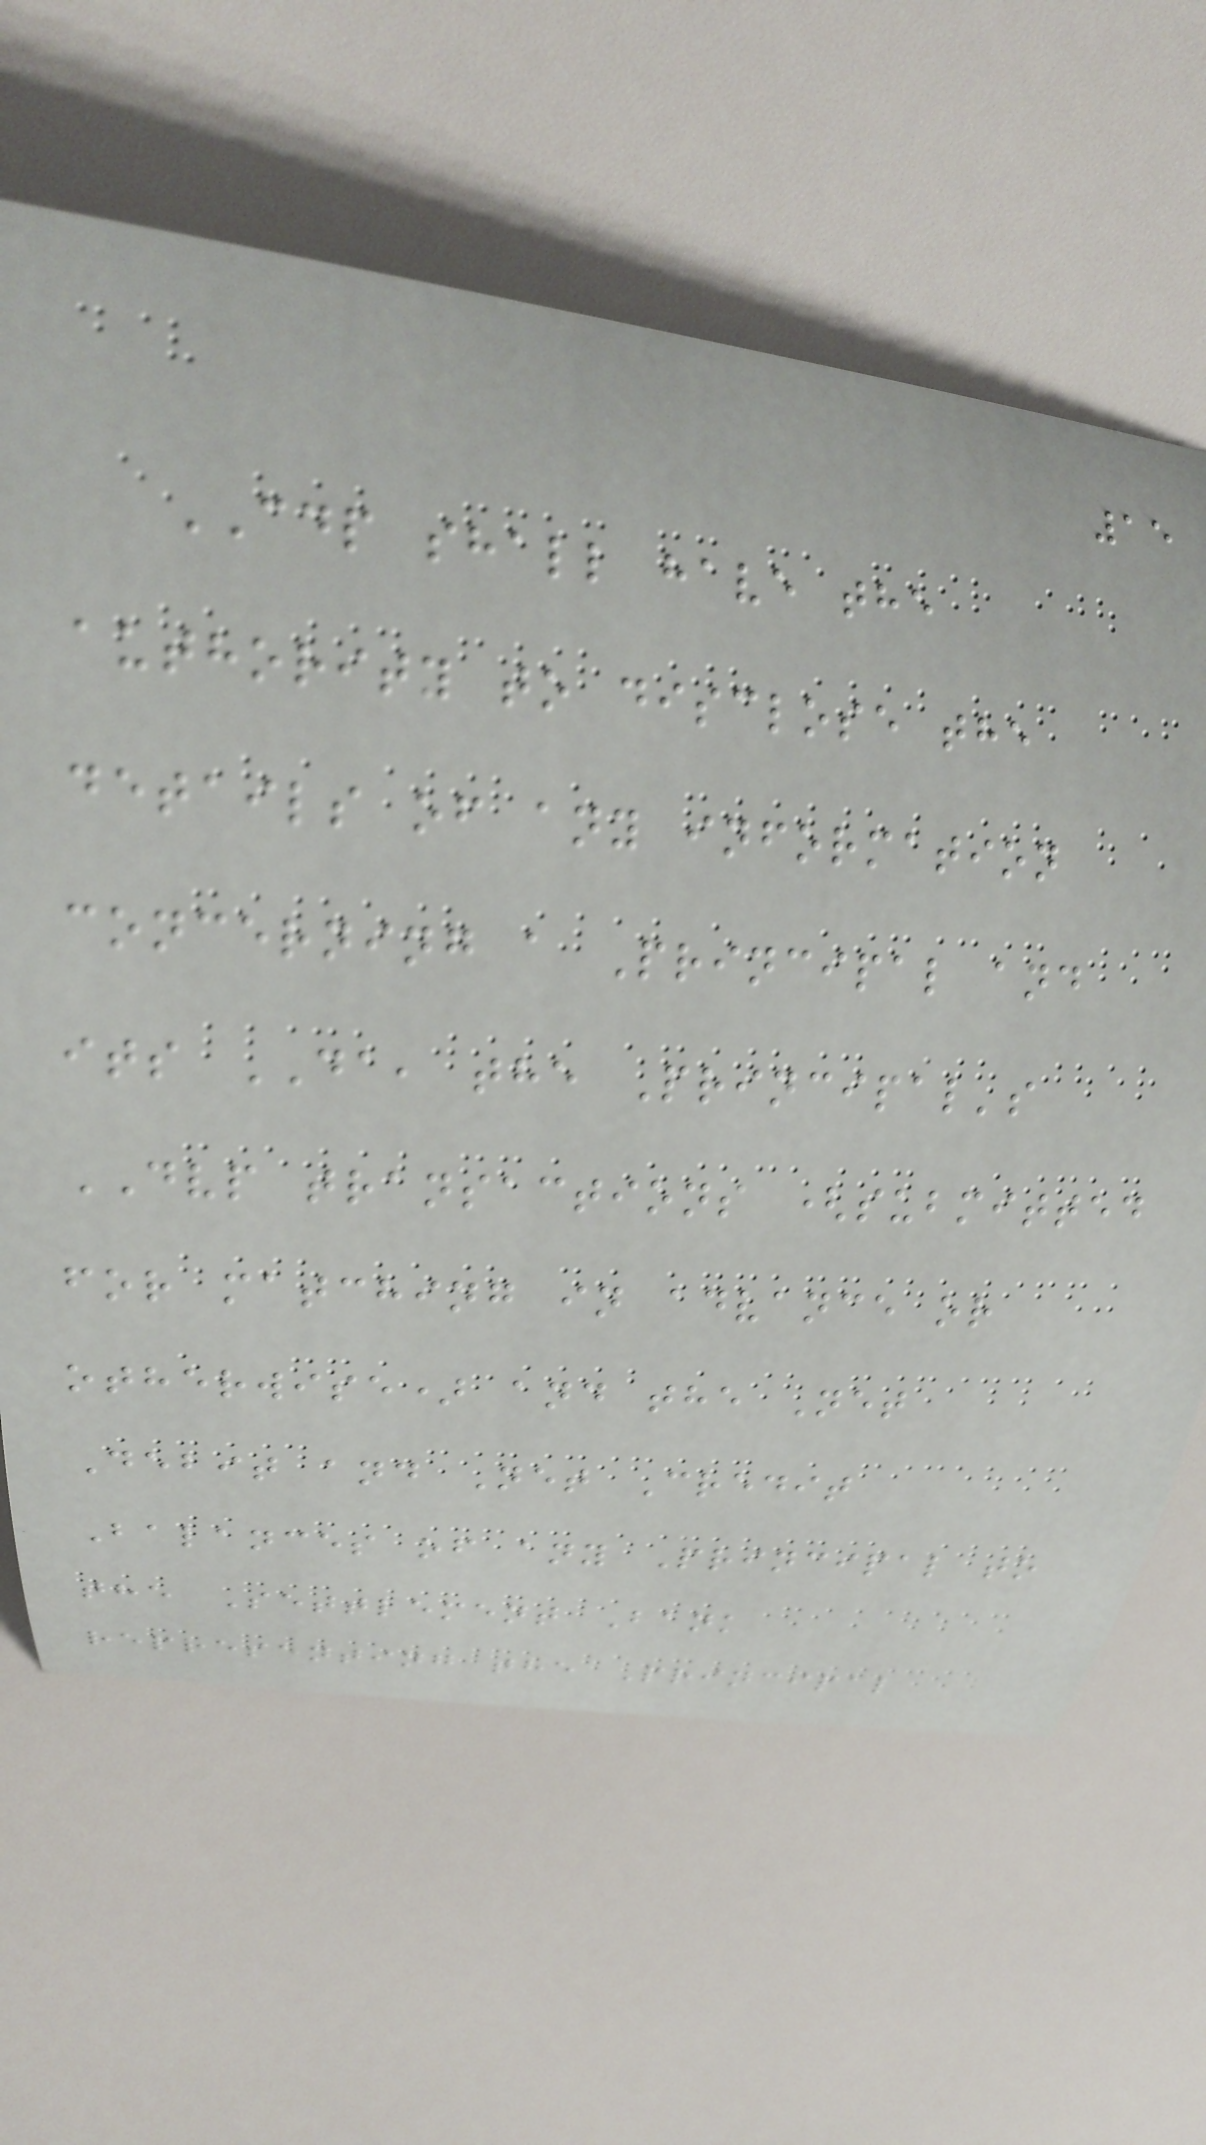15
CDP shall have the
authority to disclose the
details of any information
concerning a Principal and
its DA, the Principal's
DVP transactions (submitted
for matching in advance or
otherwise) and the Net
Debit and Net Credit
Balances of any Principal to
the Settlement Bank
representing the Principal
